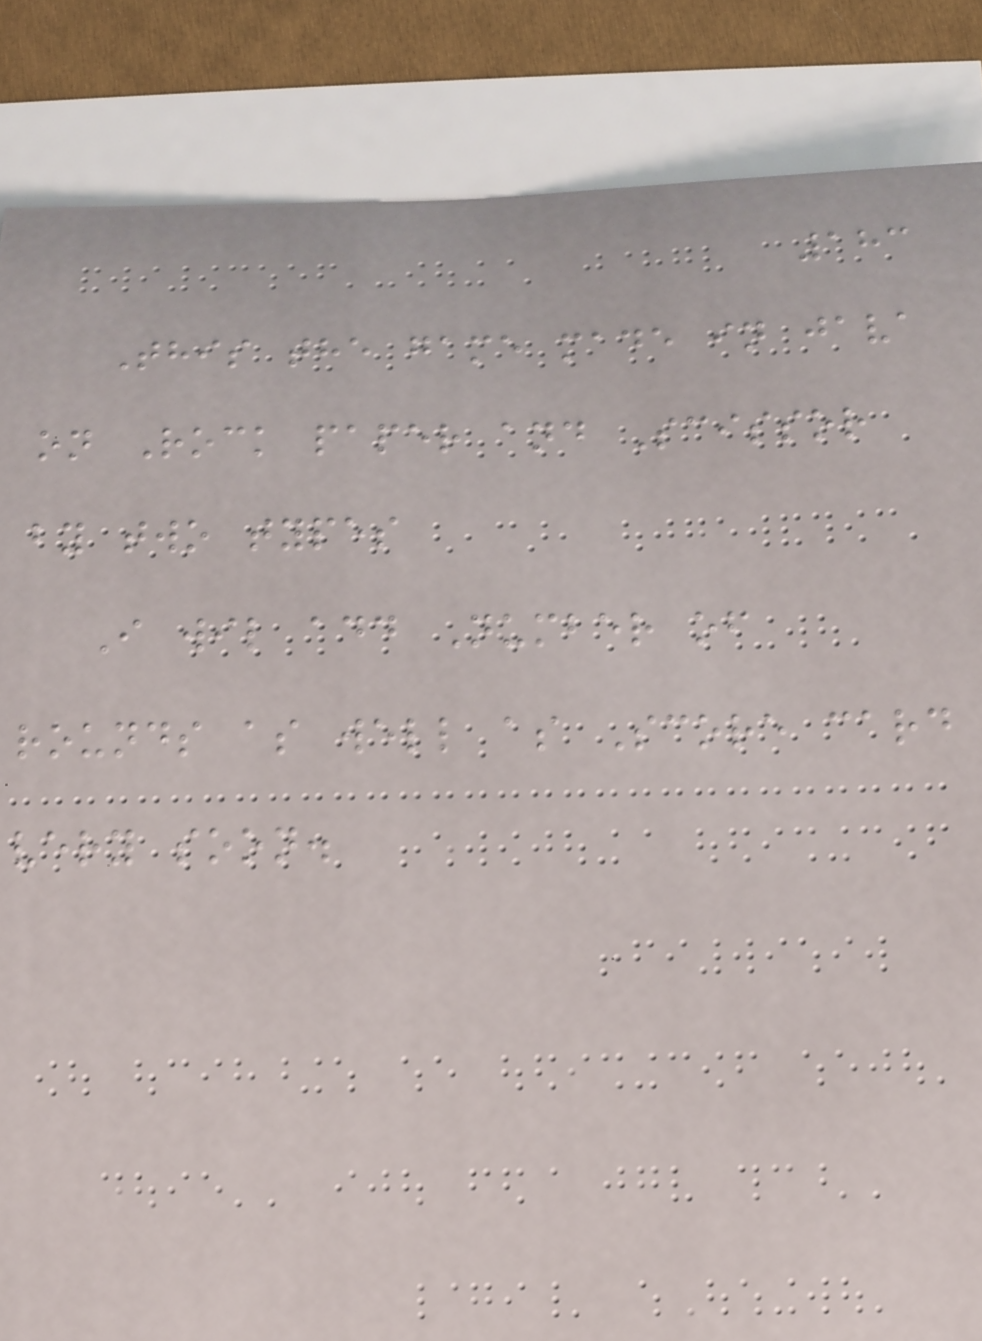183
This the game made in java
on Rock paper and Scissor
by two types
I wil add Number of
rounds as well as Score card
very soon.
